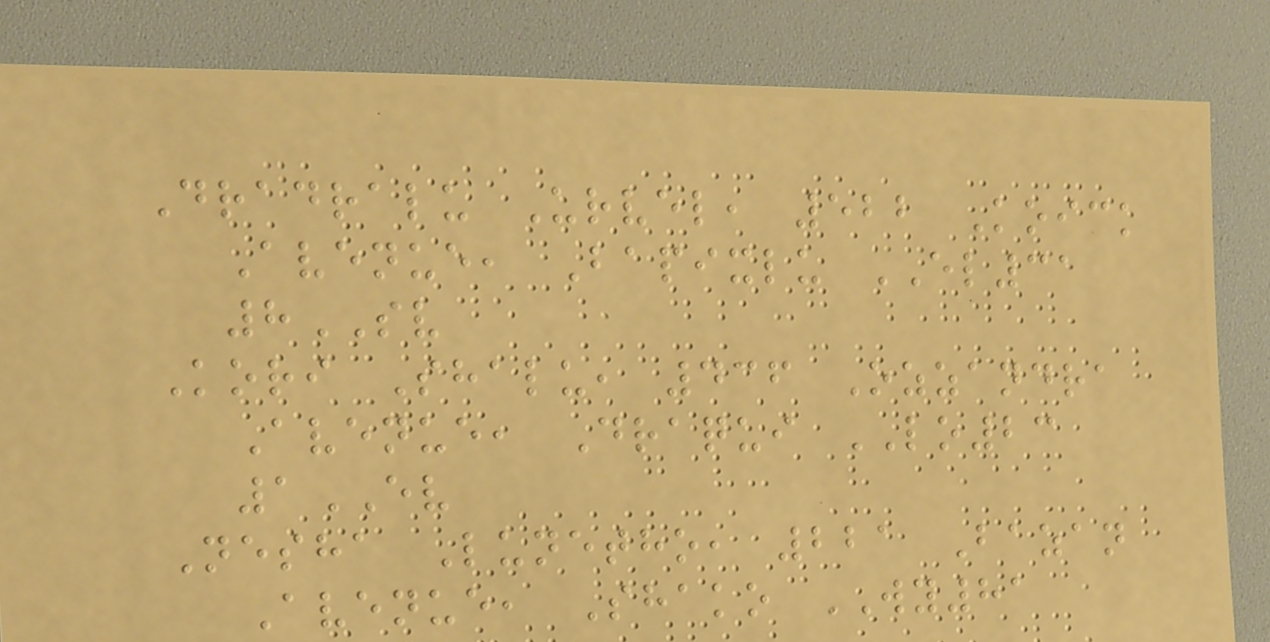Dradralu Urvel, 522 Koick
Avenue, Bapixlu EL31
8SV
Kori Shalu, 436 Ozzandra
Avenue, Draqui LO23
1EV
Nesha Lunetho, 221 Bazan
Avenue, Shako WY81
